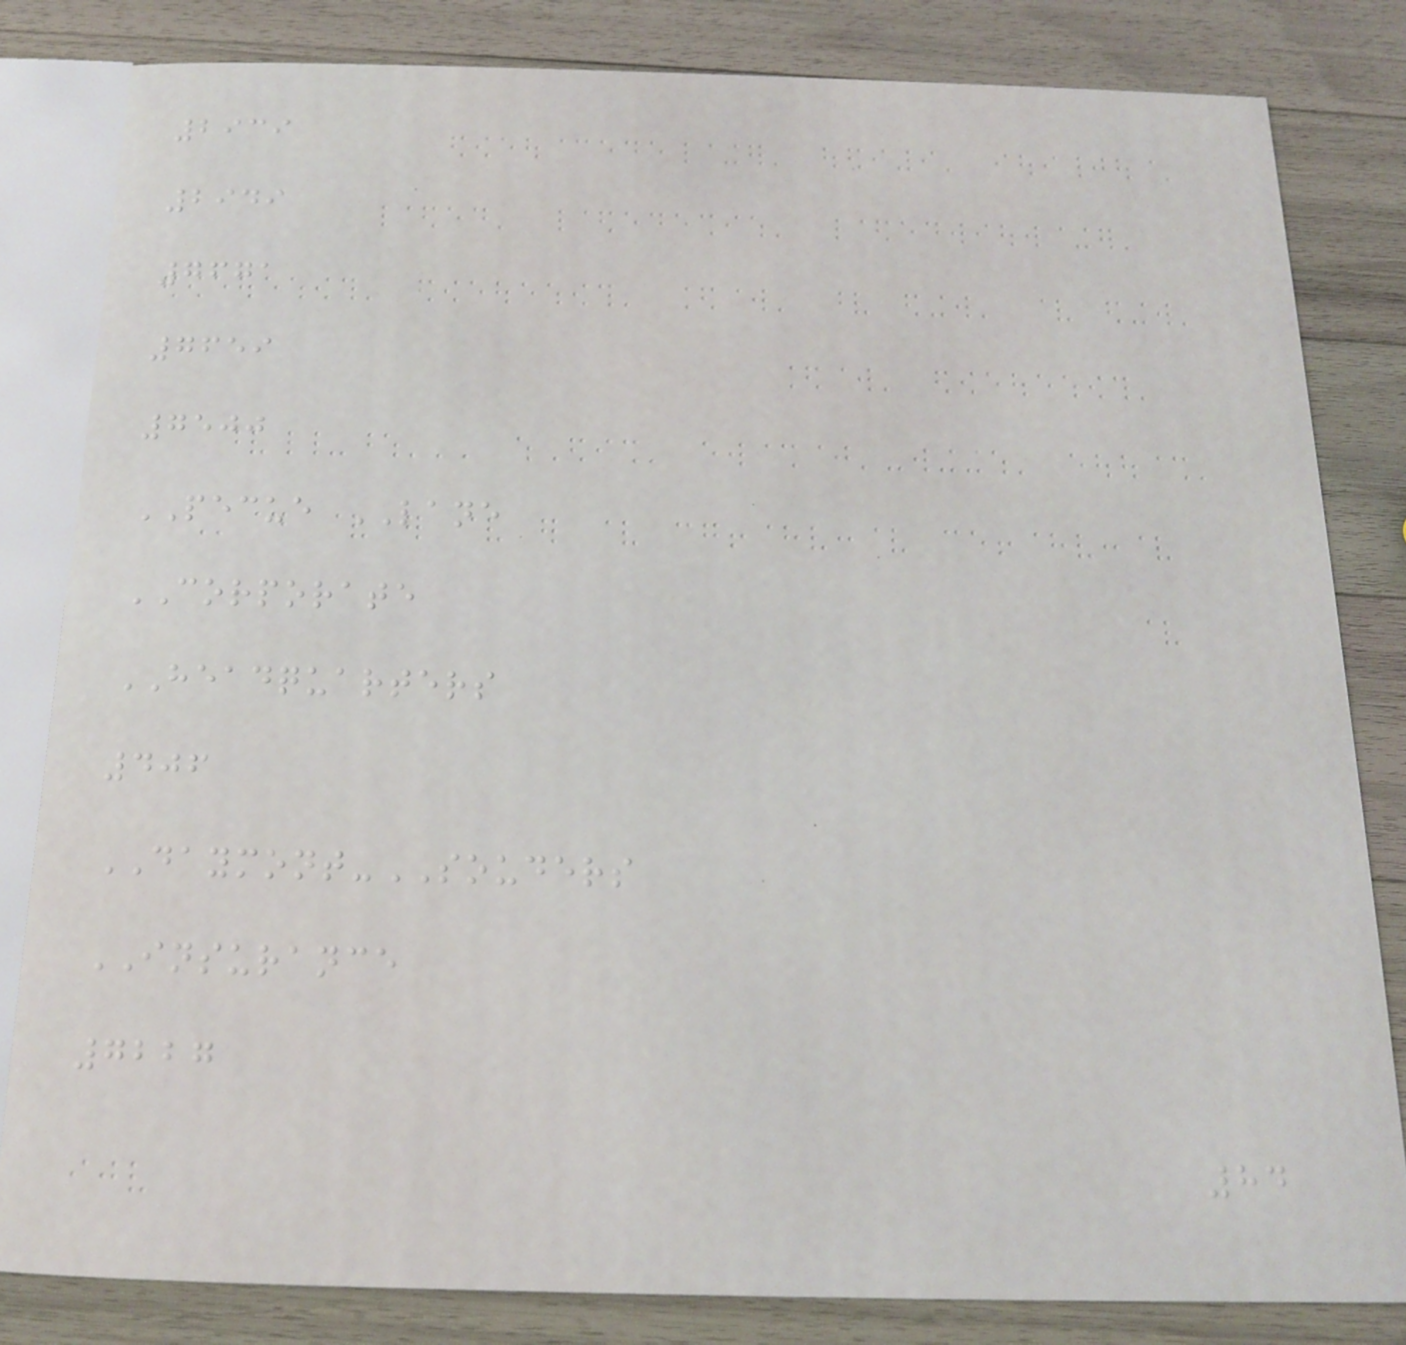2939
2949
7671
7659
7500
PECUE LANE
CORPORATE
HEADQUARTERS
406
DAYMONT-SOUDERS
INSURANCE
7227
84
